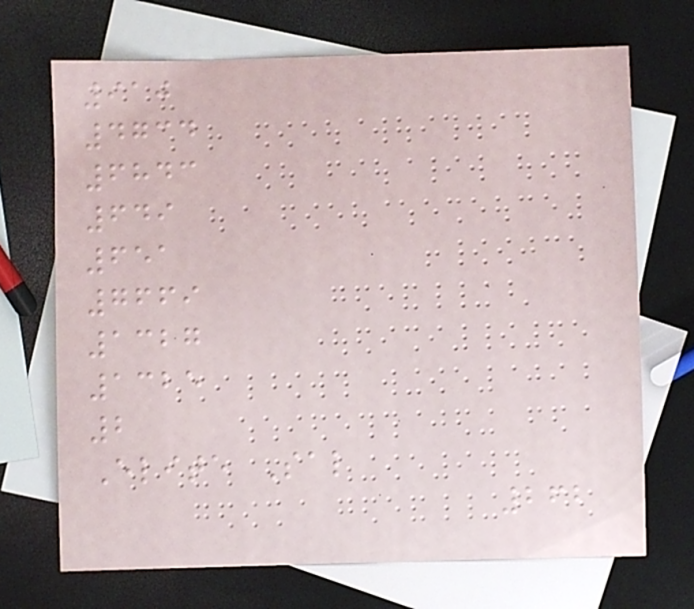910
4734
6843
649
651
7669
1327
1325
2
Elite Sal
262
